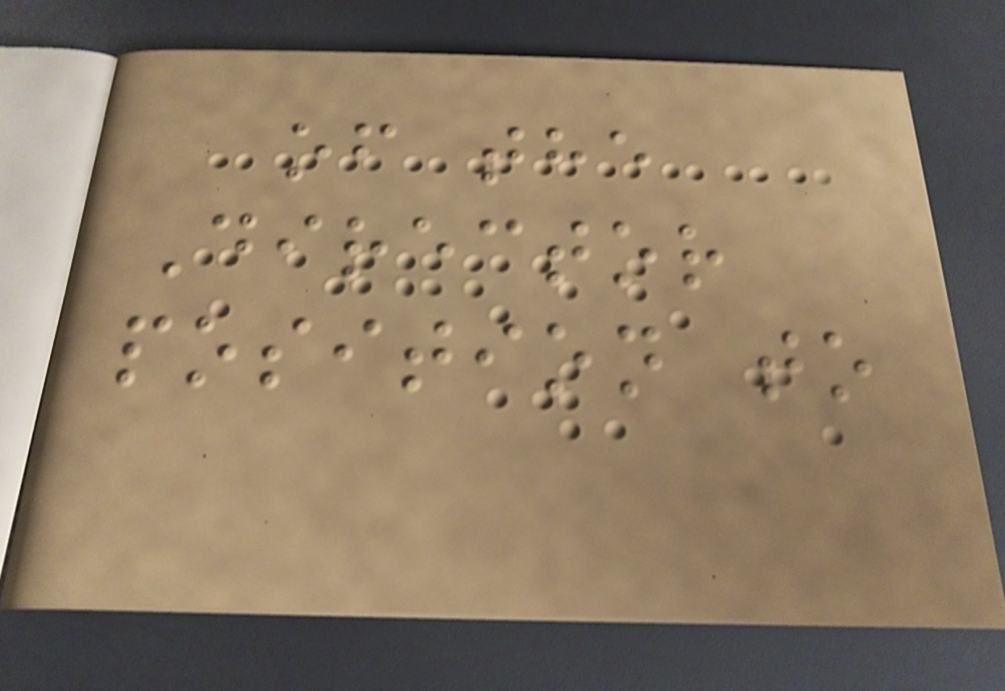of the
Director
position to
